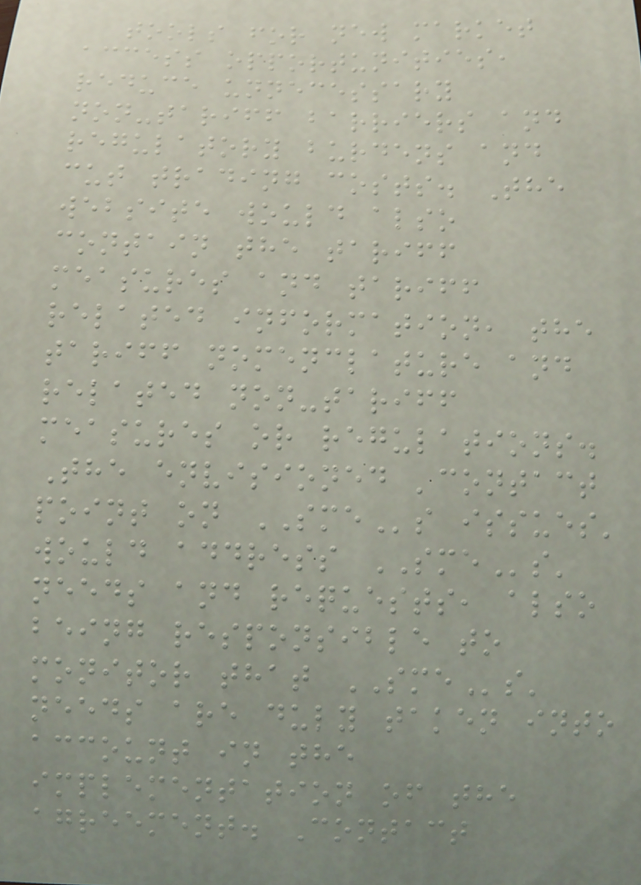tools for new market
access opportunities,
reduce unnecessary
non-tariff barriers and
regulatory burdens and
cut trading costs. The
website would also
contain the tariff
measures and tariff
related information, the
tariff nomenclature and
related non-tariff
measures or regulations.
The envisioned 'contact
point on SMEs issues'
would address SMEs'
needs and requests, also
being responsible to
monitor that SMEs'
needs are duly taken into
account in the
implementation of the
agreement. Contact
